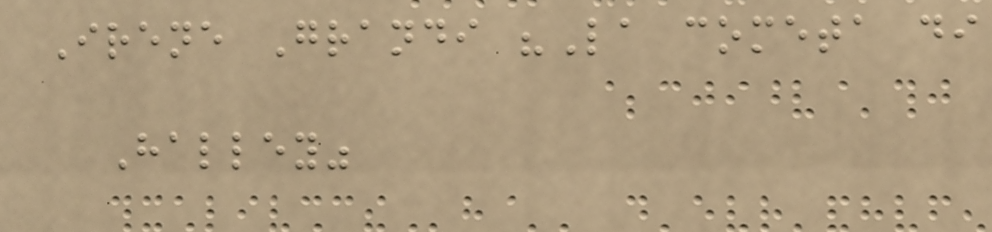Irene Grandi "La cometa di
Halley"
